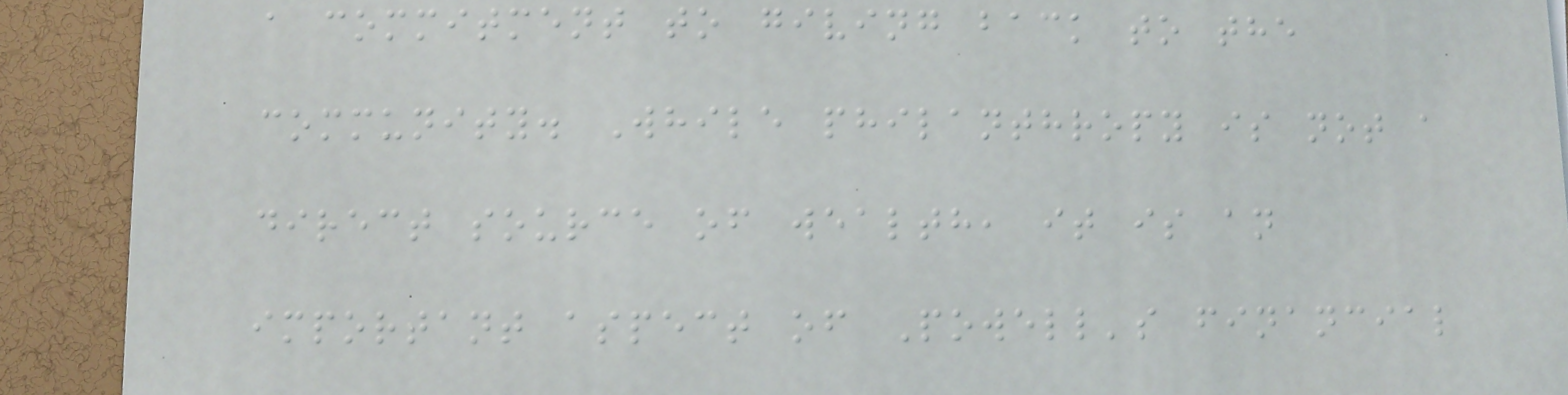a commitment to giving back to the
community. While philanthropy is not a
direct source of wealth, it is an
important aspect of Powell's financial
